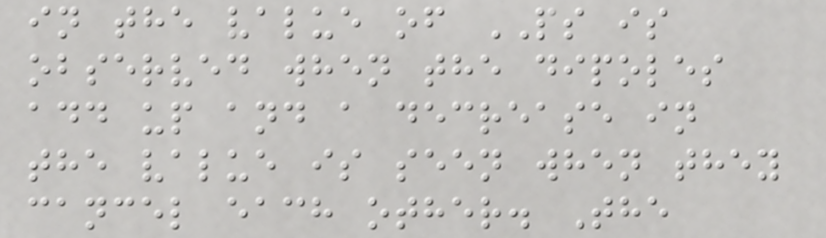in the value of PS is
observed when the dipoles
add up and a decrease in
the value is seen when they
cancel each other. The
